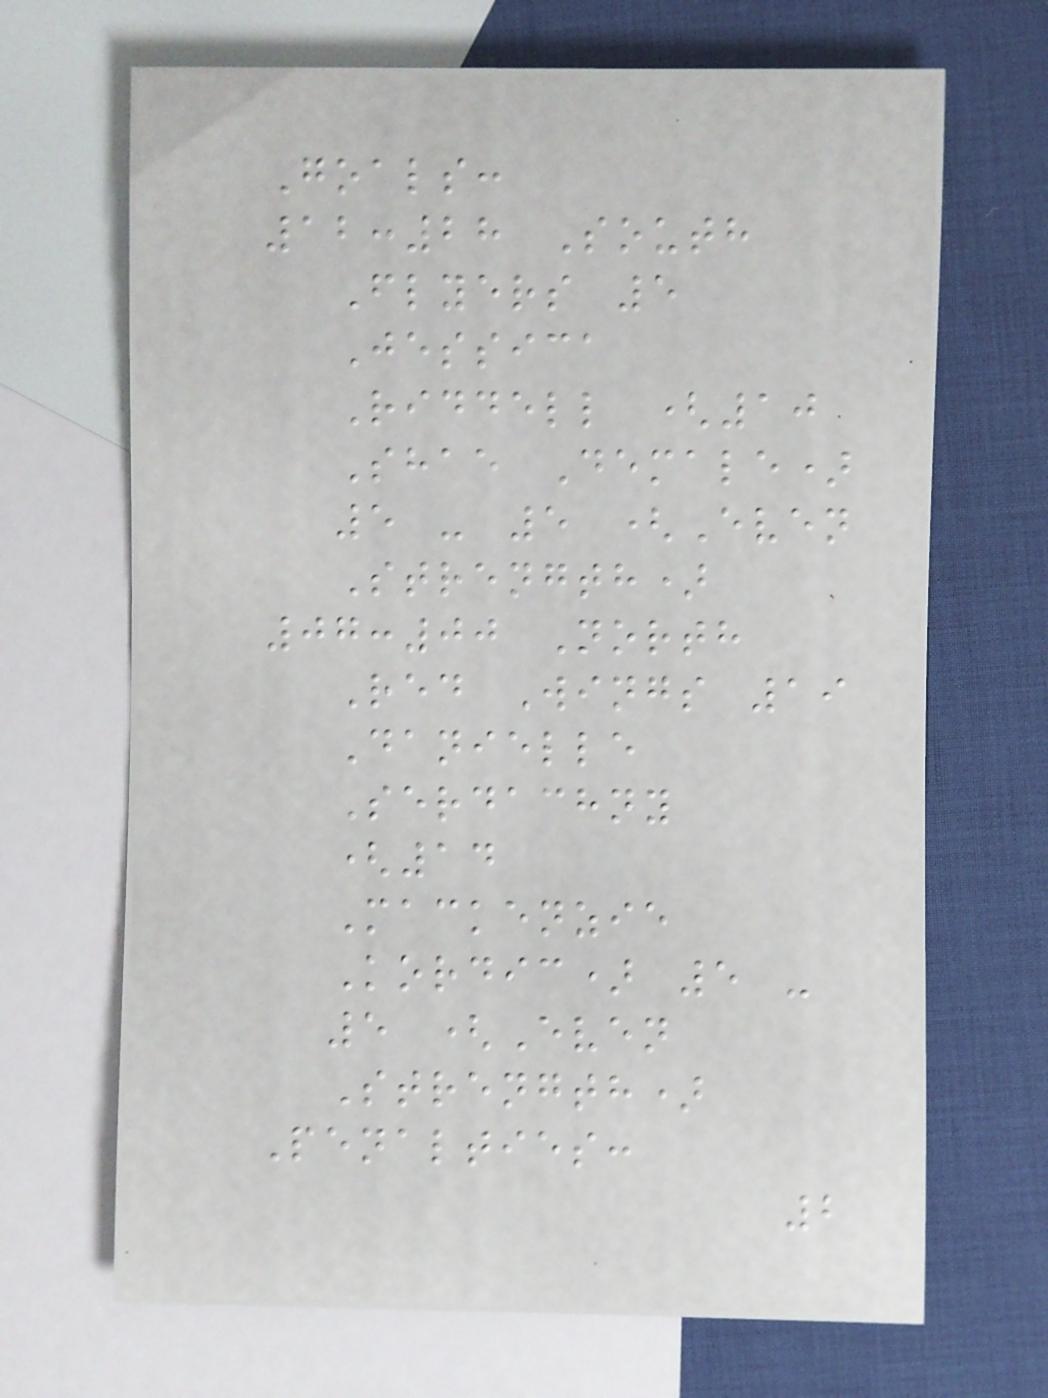Goals:
12:28 South
Flyers 5
Jessica
Riddell (10
Shae Demale)
5 - 5 (Even
Strength)
07:00 North
Red Wings 19
Danielle
Serdachny
(14
Mackenzie
Kordic) 5 -
5 (Even
Strength)
Penalties:
2
